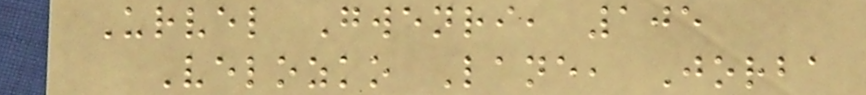Urvel Gwenri, 105
Velozko Lane, Jorba
